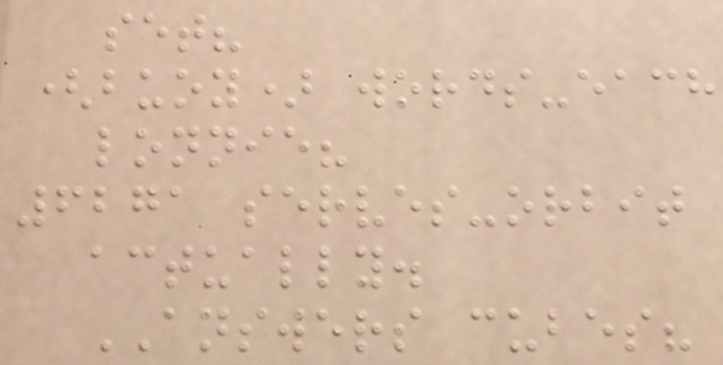set?
(buoy) words-each
lonnie?
6271 serves-orbit
actually.
ANSWERS cubes?
